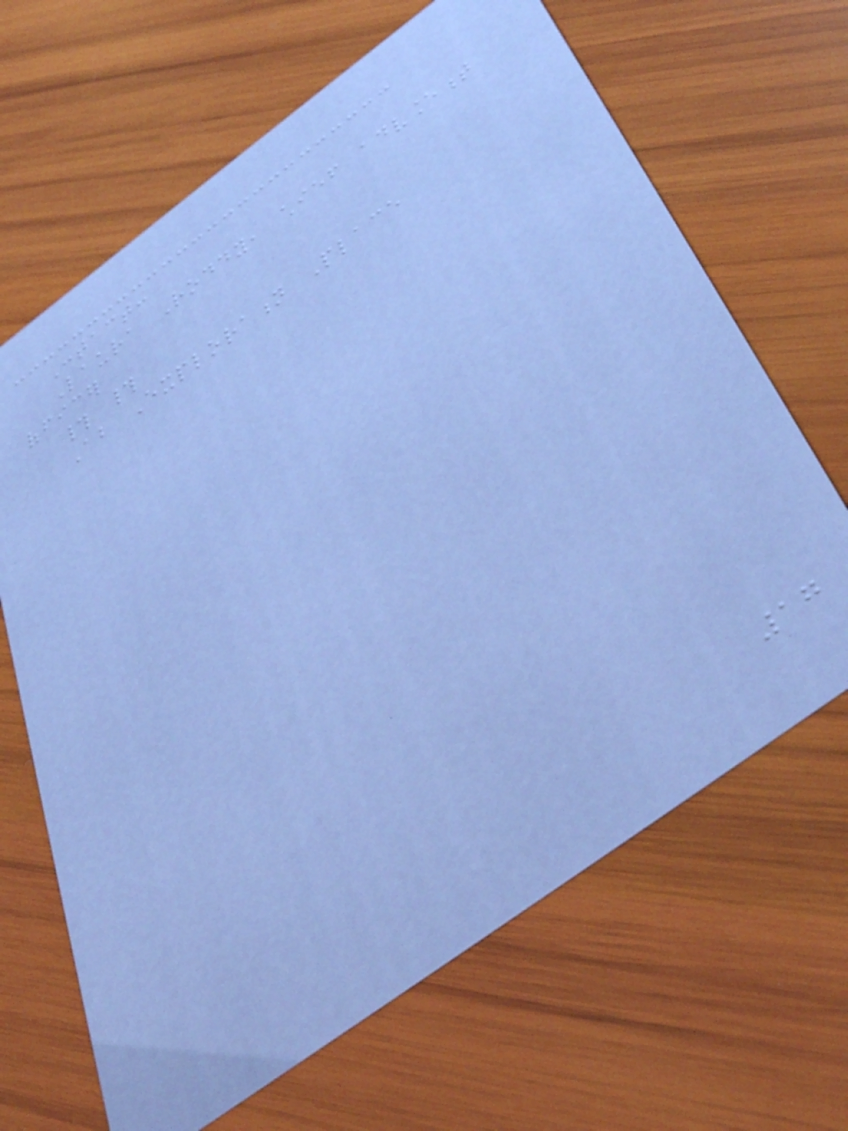Contact:
Laura Roddy, chief advancement
officer
# #
About Exploration Place
17
